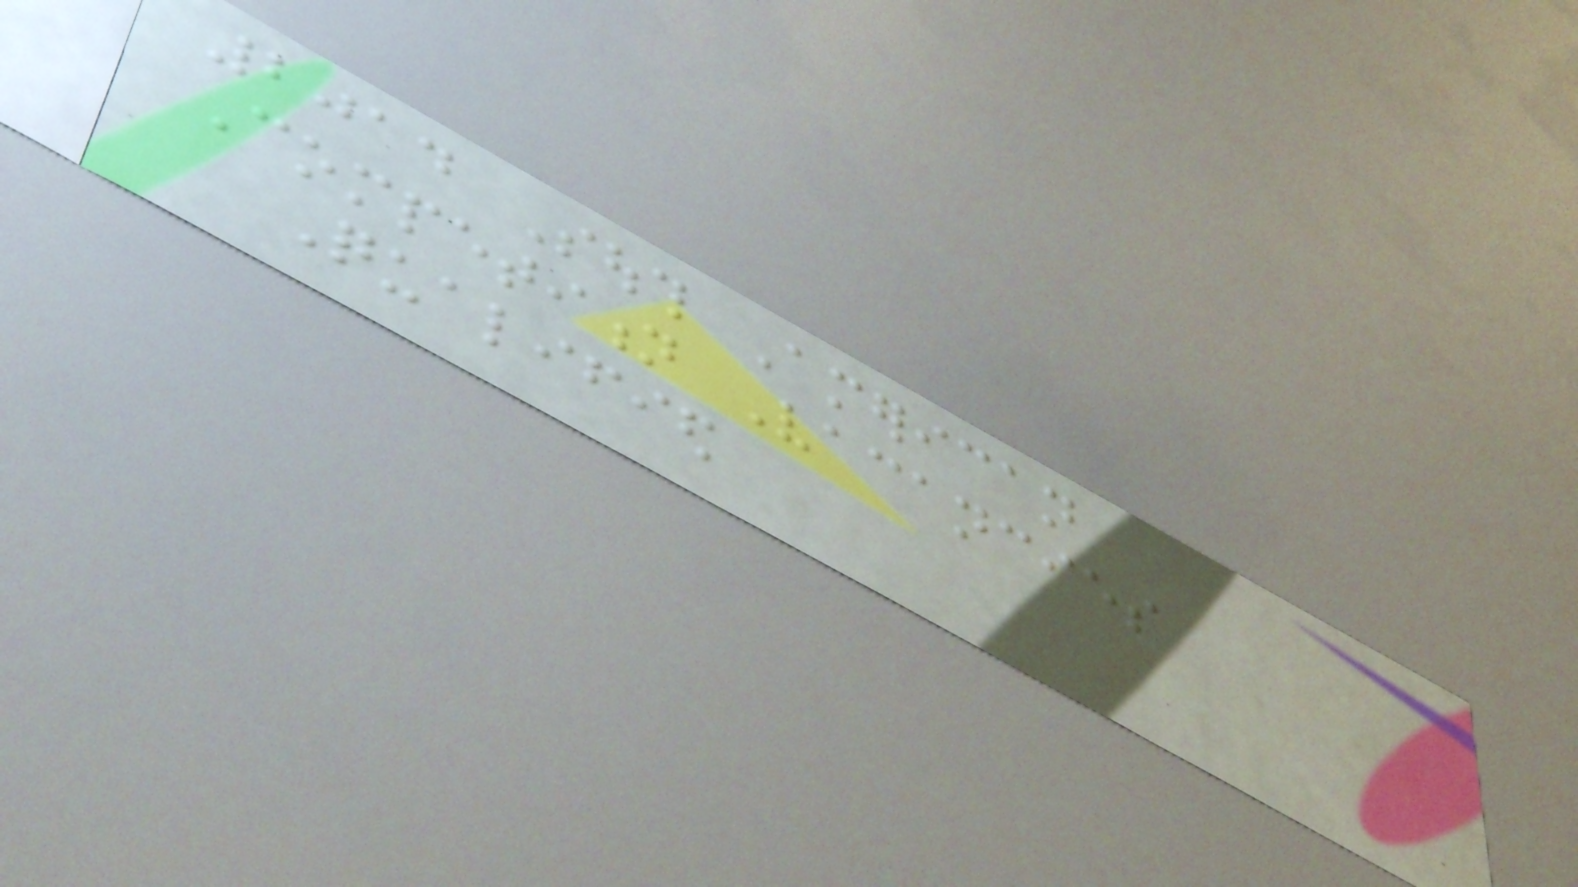2014 South American
Competition Vacancies
Qualified
